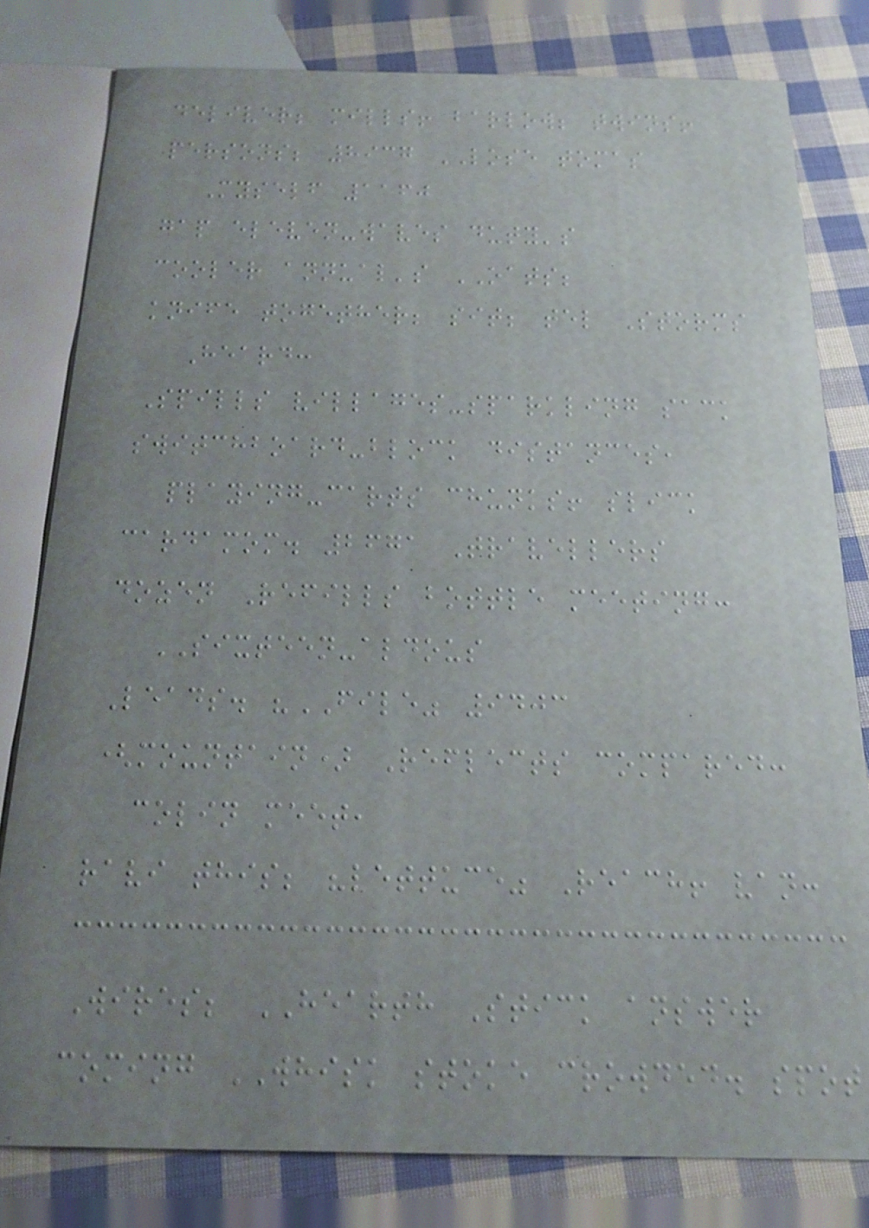deliver; mills! barlow; twins!
persons; 8937 LOSE tomas
Myself 1160
gap eleven-waves duty's
cooler annual's OATS;
knife together; sit; tel Storms
Heard:
Spills villages-sparkling sack
switchboard-block distances,
playing-carts chunks! slick
cardamom. 2671 Travellers
dozen Refills bottle meeting:
SIXTEEN-aldous
Leads. "FILE" 9403
(mountain) Reflects compared:
colin meet,
ravi this; "lettuce" Reach! van:
Wires; HEARTH Stick answer
coming WHISK stoke crowded. spot
